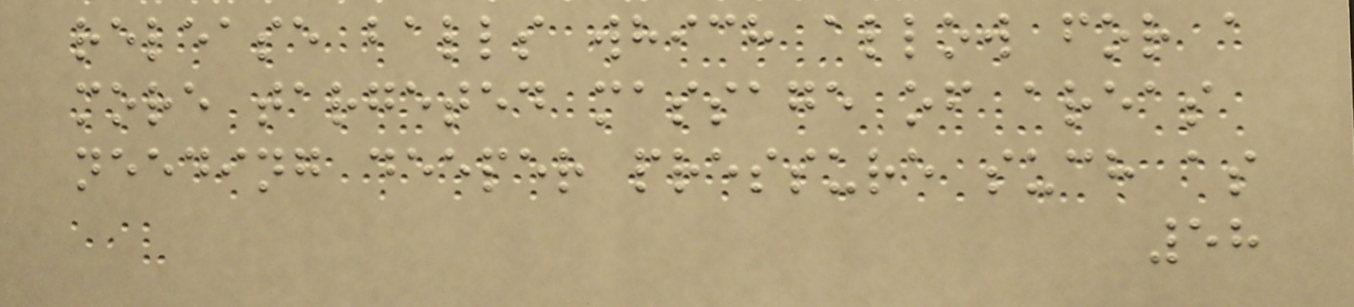release balls which allow for a
more targeted massage of areas
needing deeper pressure such as
58
